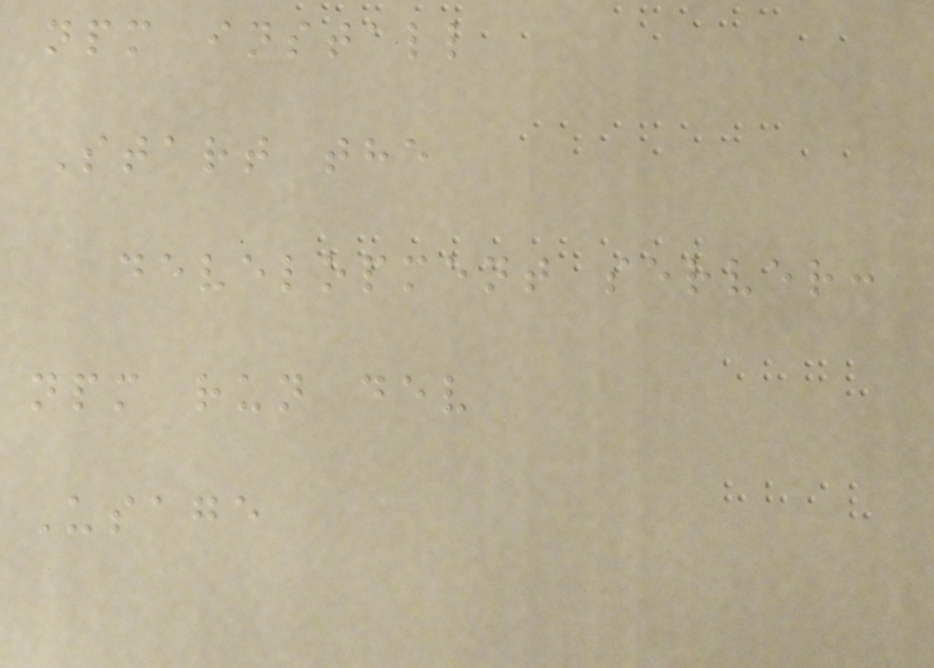npm install
Start the
development server:
npm run dev
Usage
